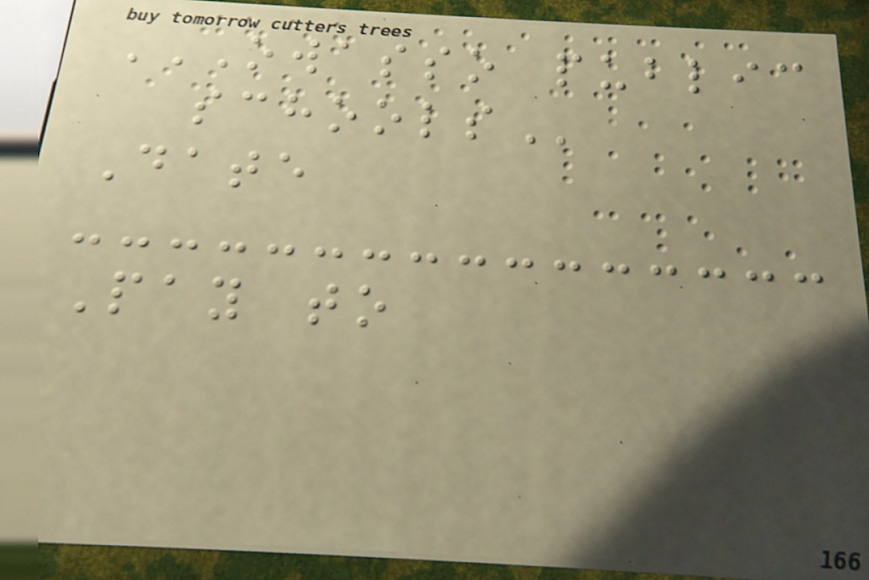OWASSO PUBLIC
SCHOOLS
Date
Pay to
